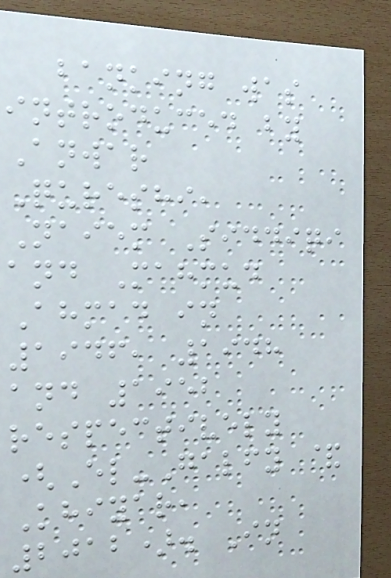banking was
introduced by
Anwar
Qureshi,
Naiem Siddiqi
and Mahmud
Ahmad in
1946, 1948
and 1952
respectively
(El-Galfy &
Khiyar,
2012). In
